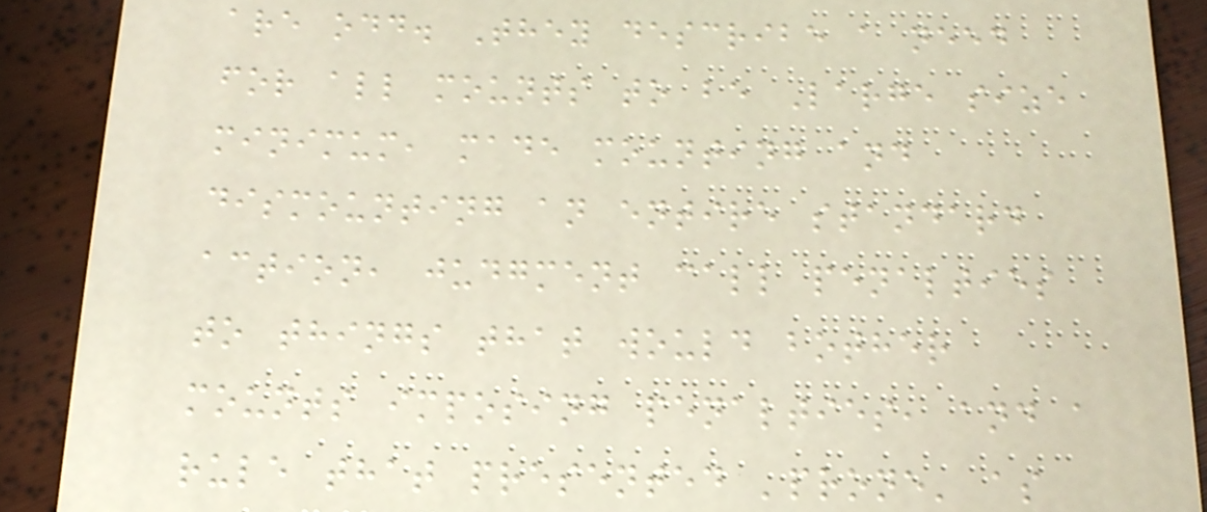are odd. They describe a need
for all mounts to be Large size
minimum, made mounting and
dismounting an entire standard
action, judgment call penalties
to things that would bother
mounts imposing penalties, and a
rule that presented 'prone' as
